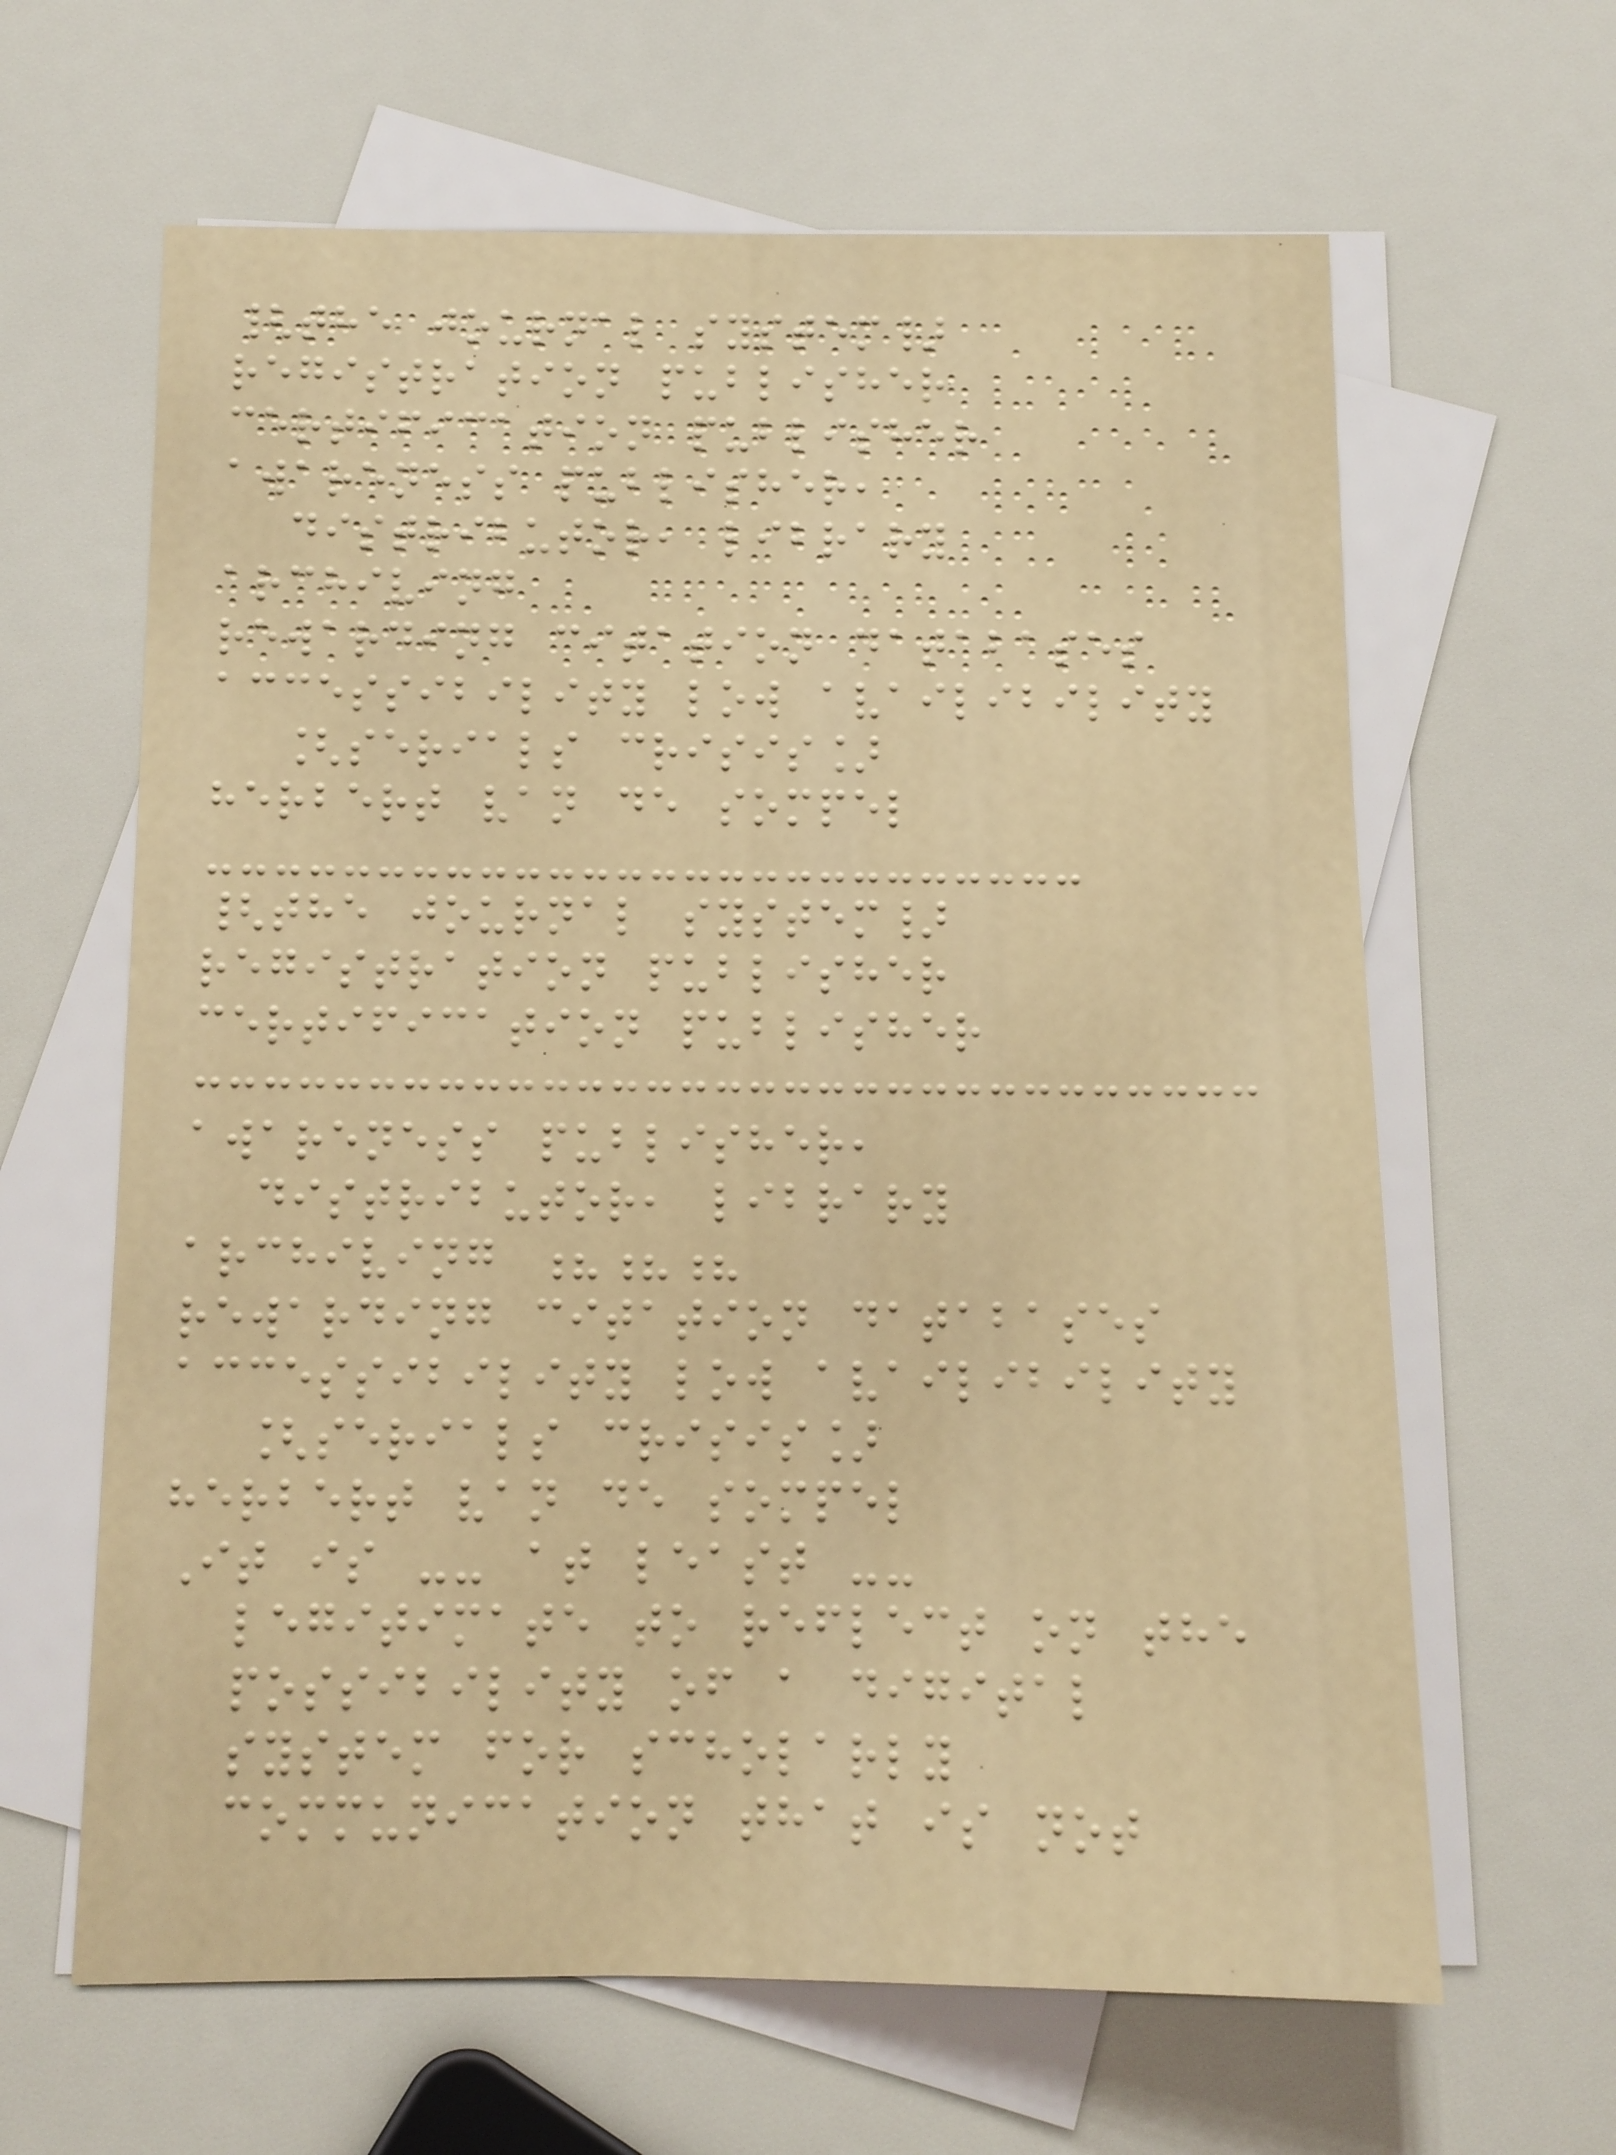{the journal system}
registration publisher
certification publisher
awareness publisher,
distributor, library
archiving
rewarding citation databases
accessibility low availibility
[serials crisis]
herbert van de sompel
{the journal system}
registration publisher
certification publisher
awareness publisher,
distributor, library
archiving ???
rewarding citation databases
accessibility low availibility
[serials crisis]
herbert van de sompel
It is -- at least --
legitimate to reflect on the
possibility of a digital
system for scholarly
communication that is not
